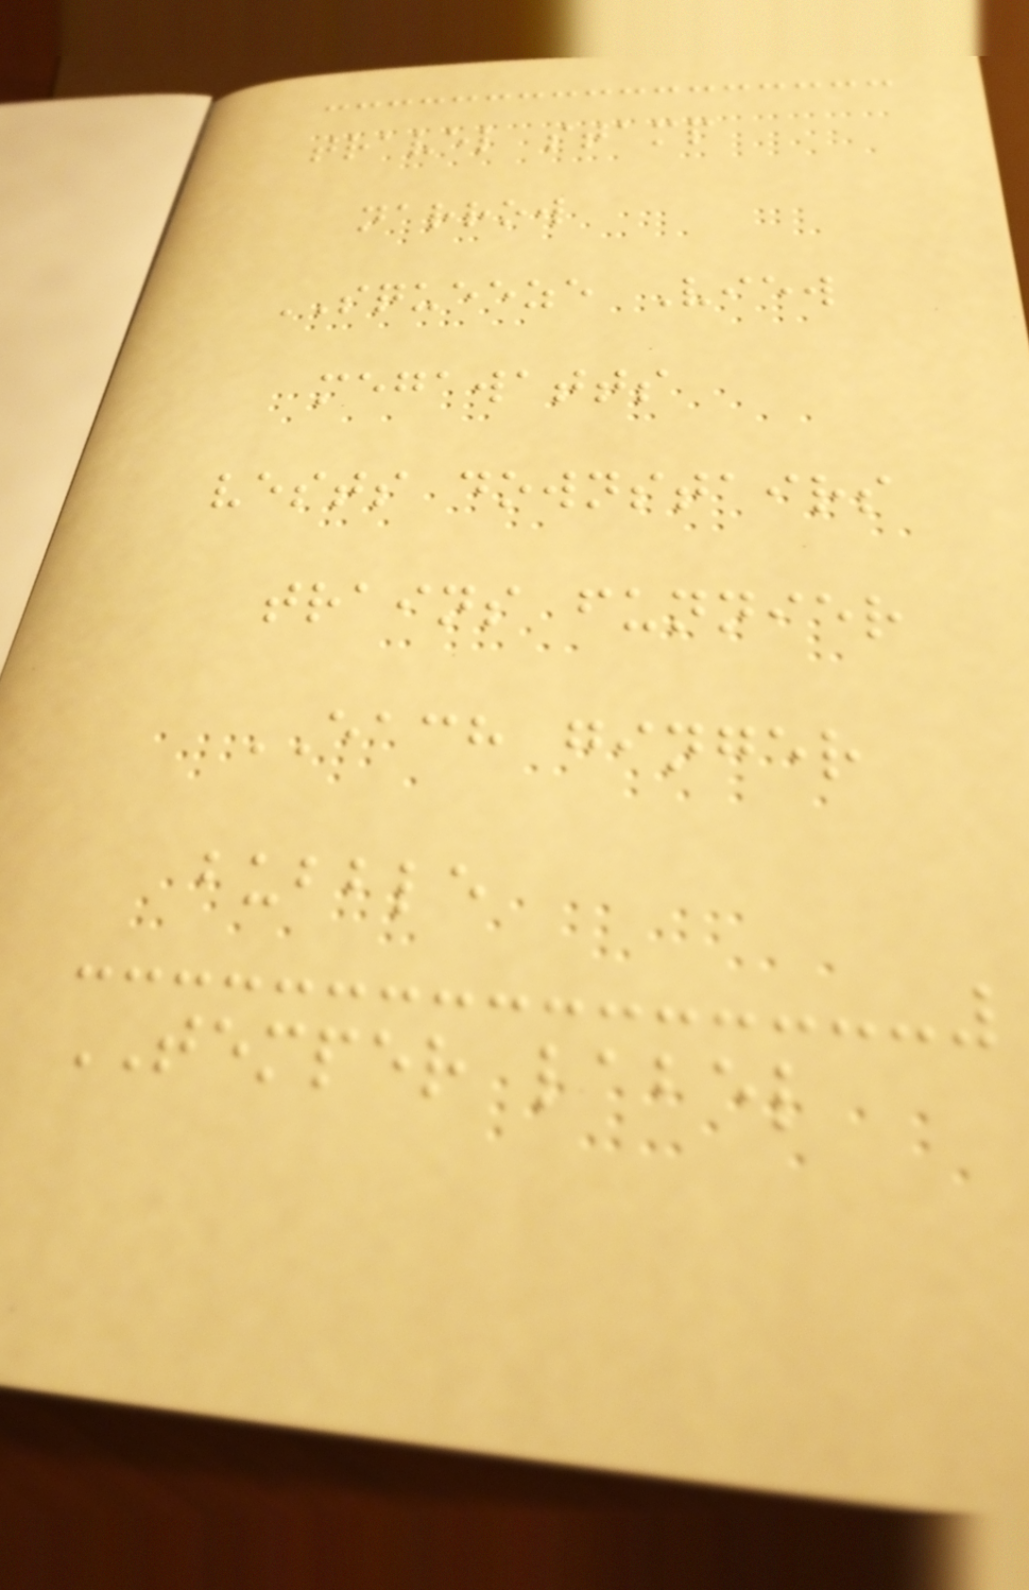travel stamp
narrow
SQUEEZE View
megawatts
vests downstairs
trains funnier
EACH ginger
bubble
TEMPER label
